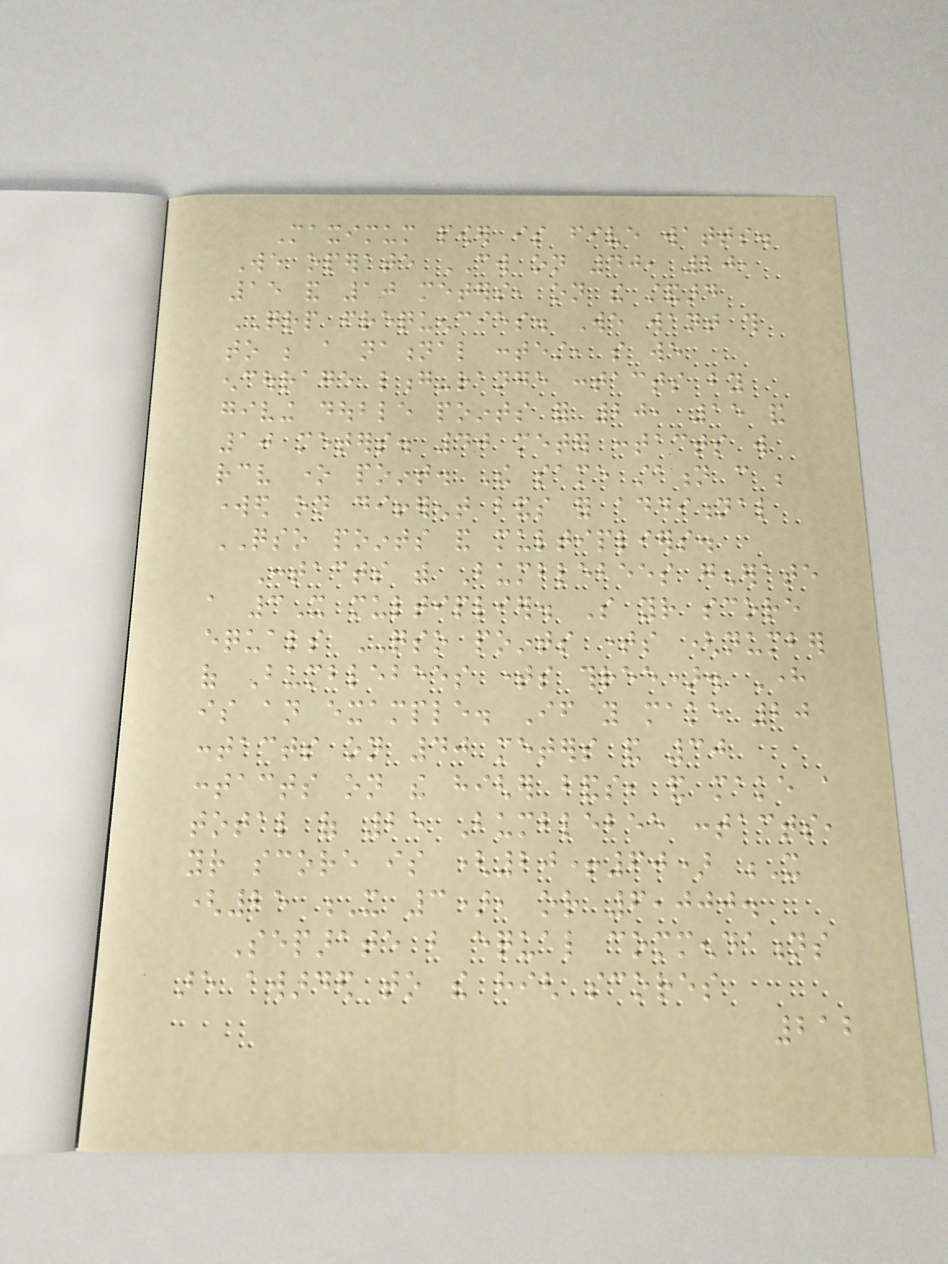Maximum power is five watts.
We operate CW on 40, 20,
15 and 10 meters, on the standard
QRP frequencies. We want this
to be a national contest, so we
encourage long-range contacts by
giving double points for 20, 15 and
10 meters. 40 meter contacts will
receive one point. The same station can be
worked on different bands for additional
QSO points and multipliers.
Contacts with Bumblebees generate
a 3X multiplier. So your score
equals QSO points times (number
of Bumblebees times three). Here
is an example. If you make 20
contacts on 40 meters and 30
contacts on the higher bands, and make a
total of 25 Bumblebee contacts,
your score is (20+60) X
(25 X 3), or 6,000.
Separate but equal commendations
are awarded to the high scores
212
